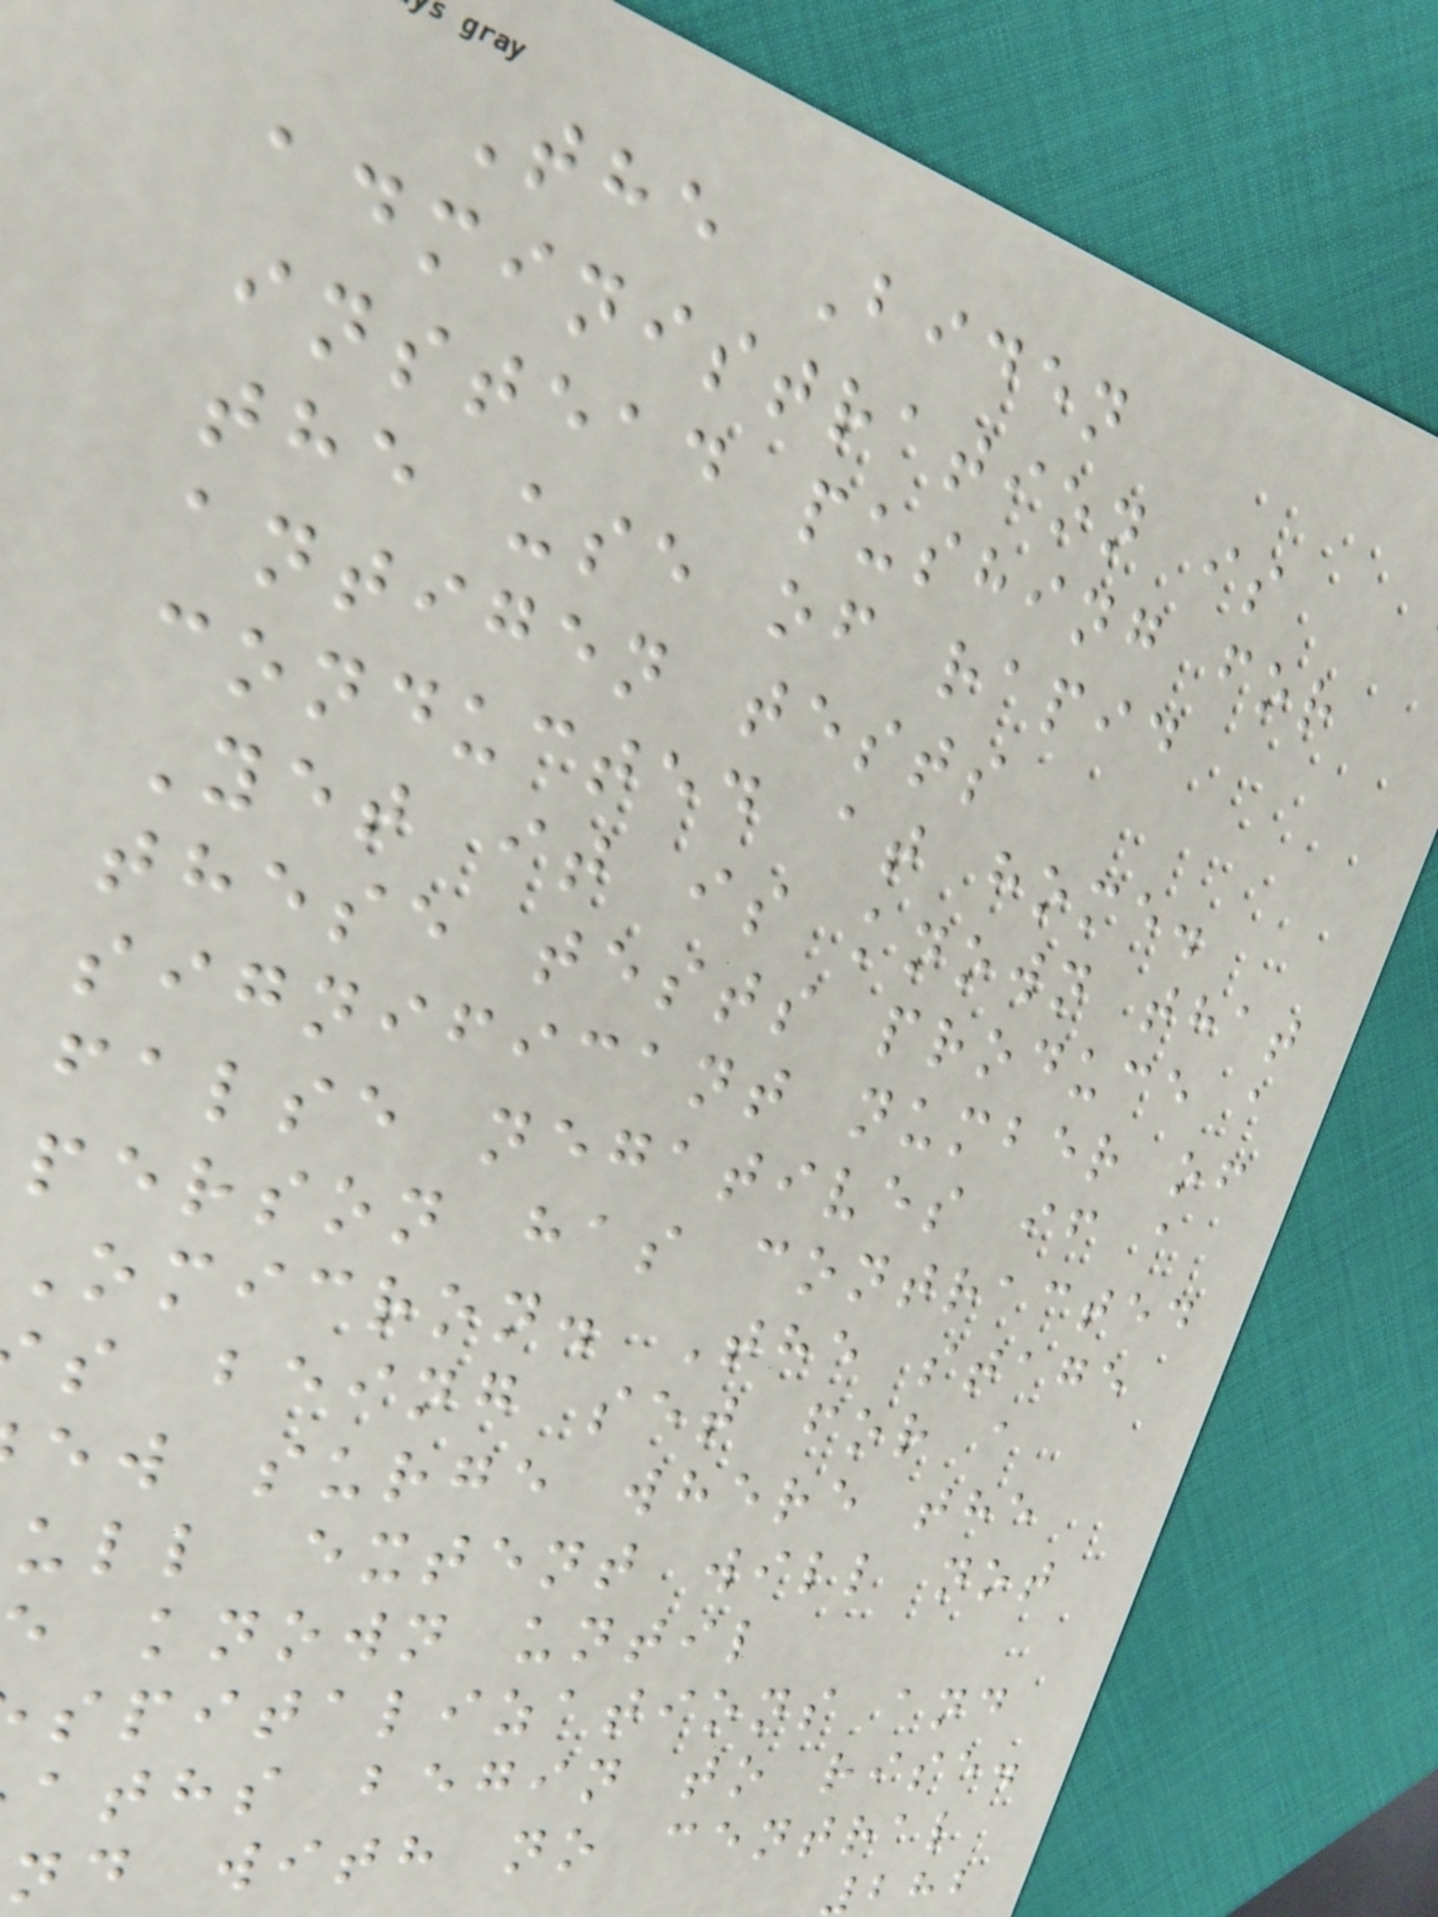The Biden
administration is
instead pushing for
the use of rapid
antigen tests
conducted at home.
Yet it is known that
these tests produce a
significant number of
false negatives if a
person has contracted
Omicron. The stage
s being set for a
ew surge where the
ull extent will not
known until
spitalizations and
aths begin to rise.
nd with no central
282
